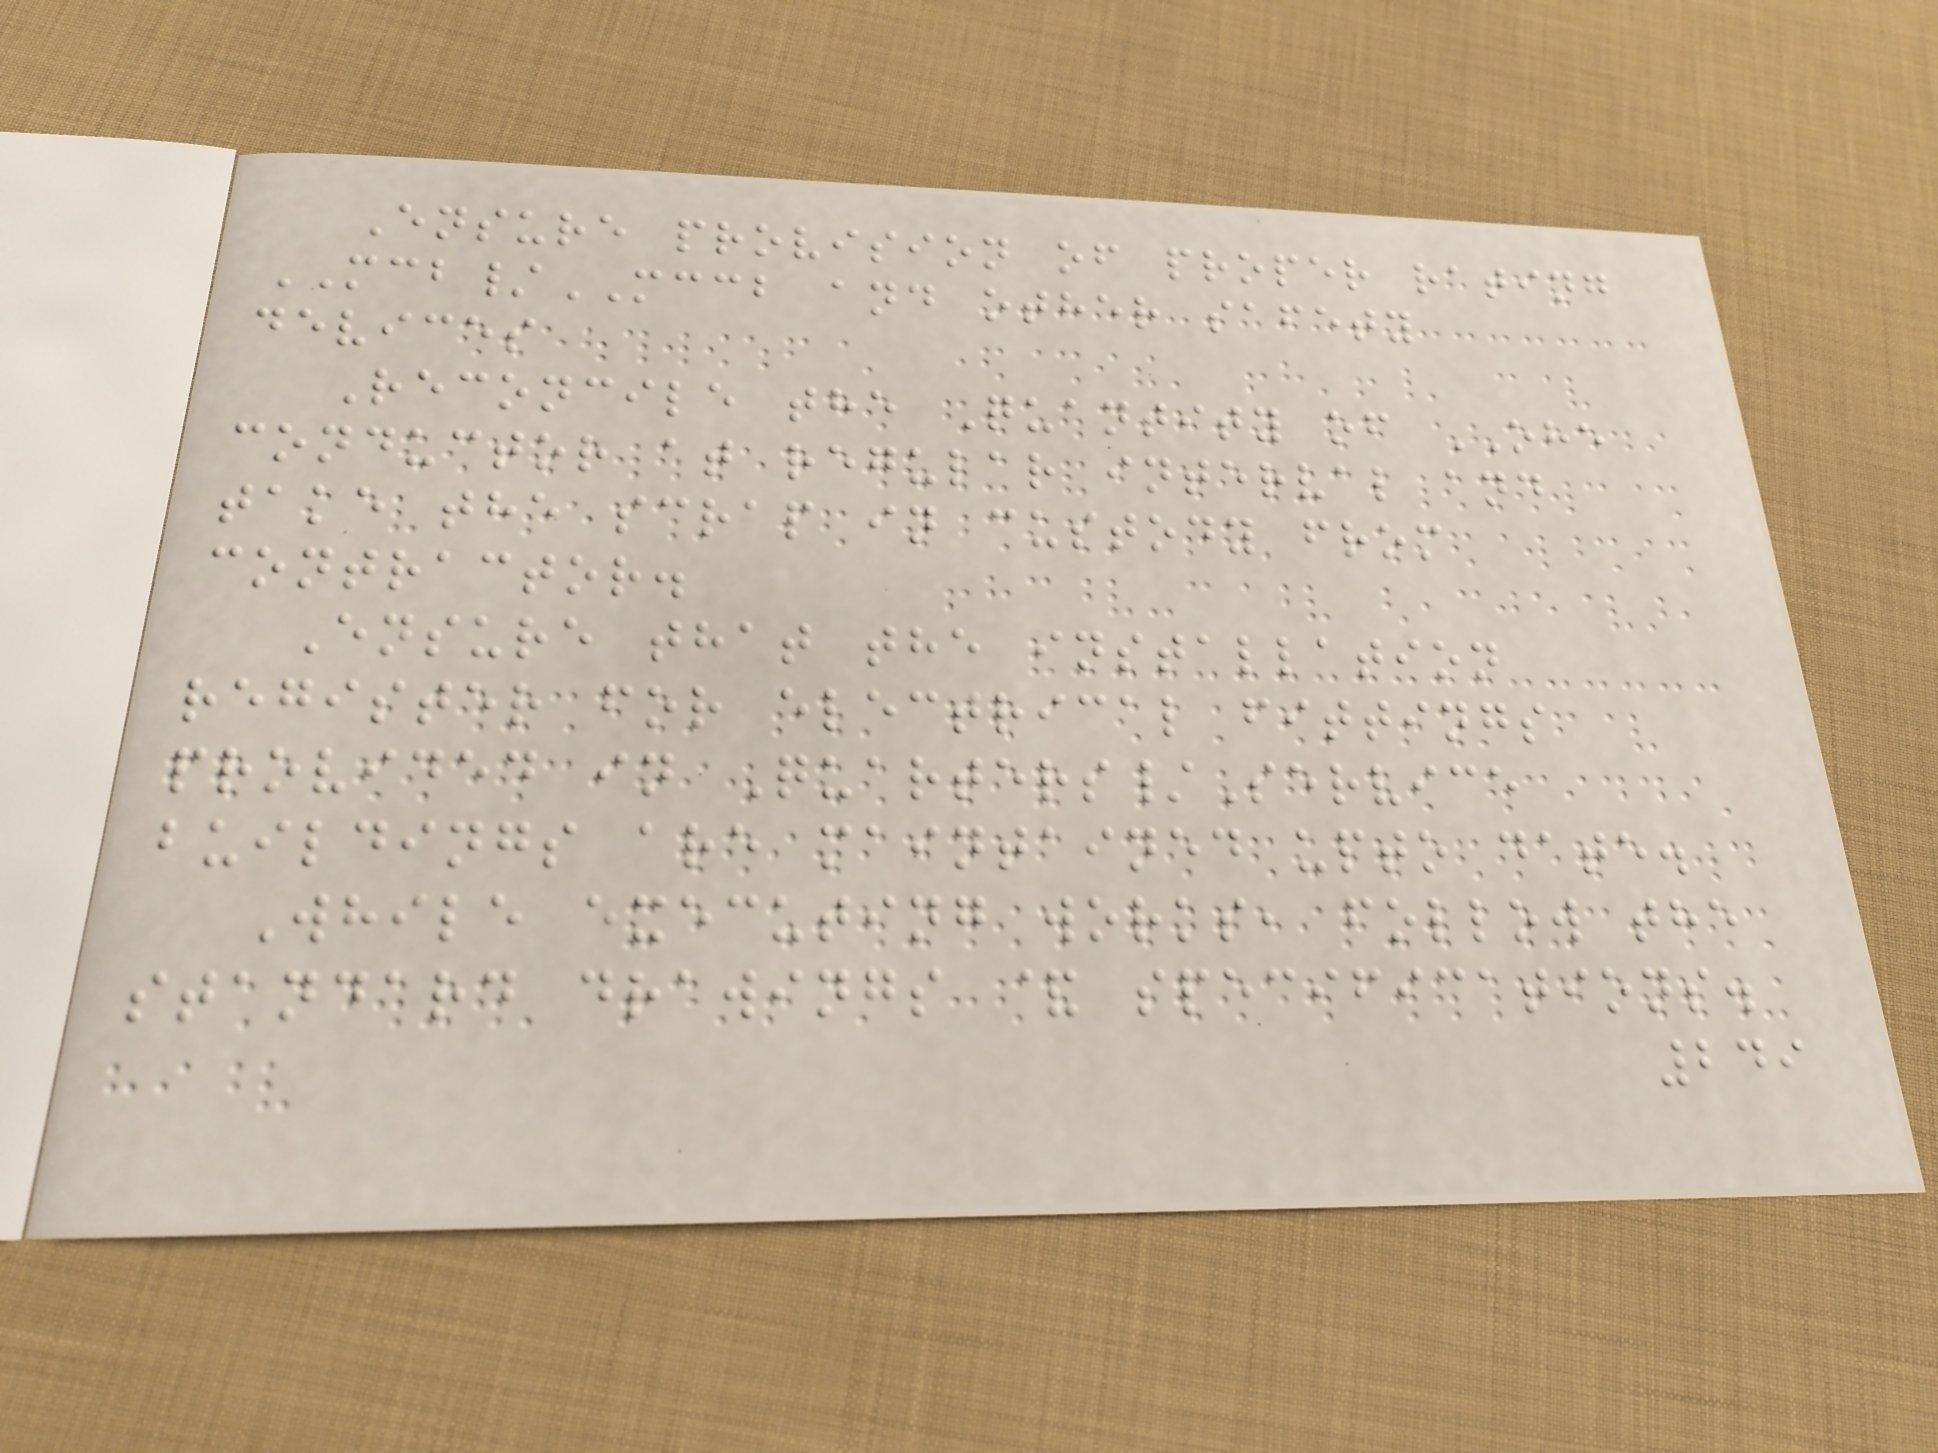Ensure provision of proper rating
MCB/MCCB and other safety
devices
Reconcile the Quantity of OHE
conductor at regular interval and
take the scrap in custody from
contractor.
Ensure that the installation
register for electrical fittings
provided in Quarters/Service
buildings are maintained upto date.
While executing works, follow the
standard drawings & specifications.
249
